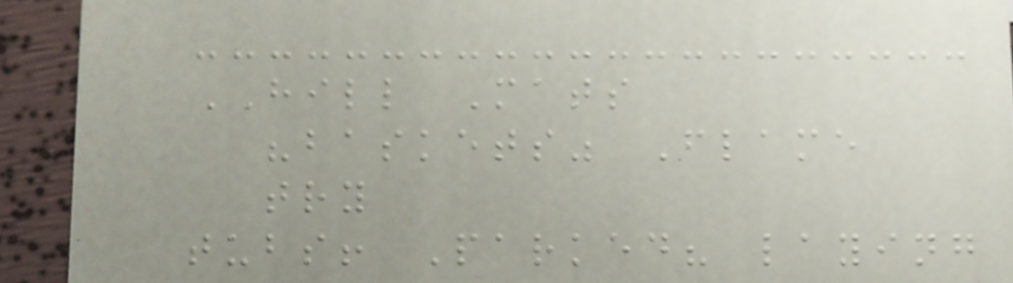HILL Mats
"baskets" Flame
try
tubs! Parked? laying
